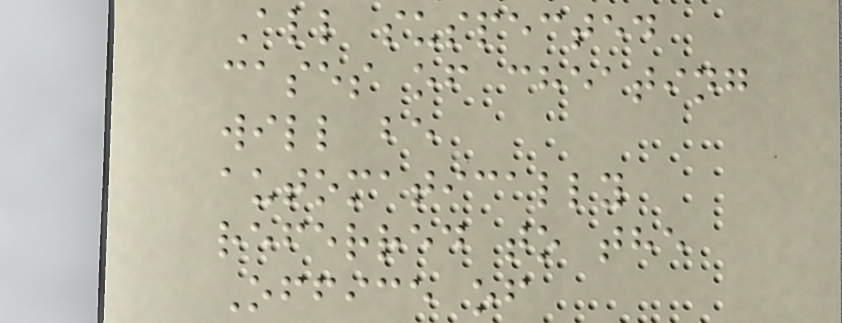All suspected
cases of cheating
will be
automatically
referred to the
Office of
